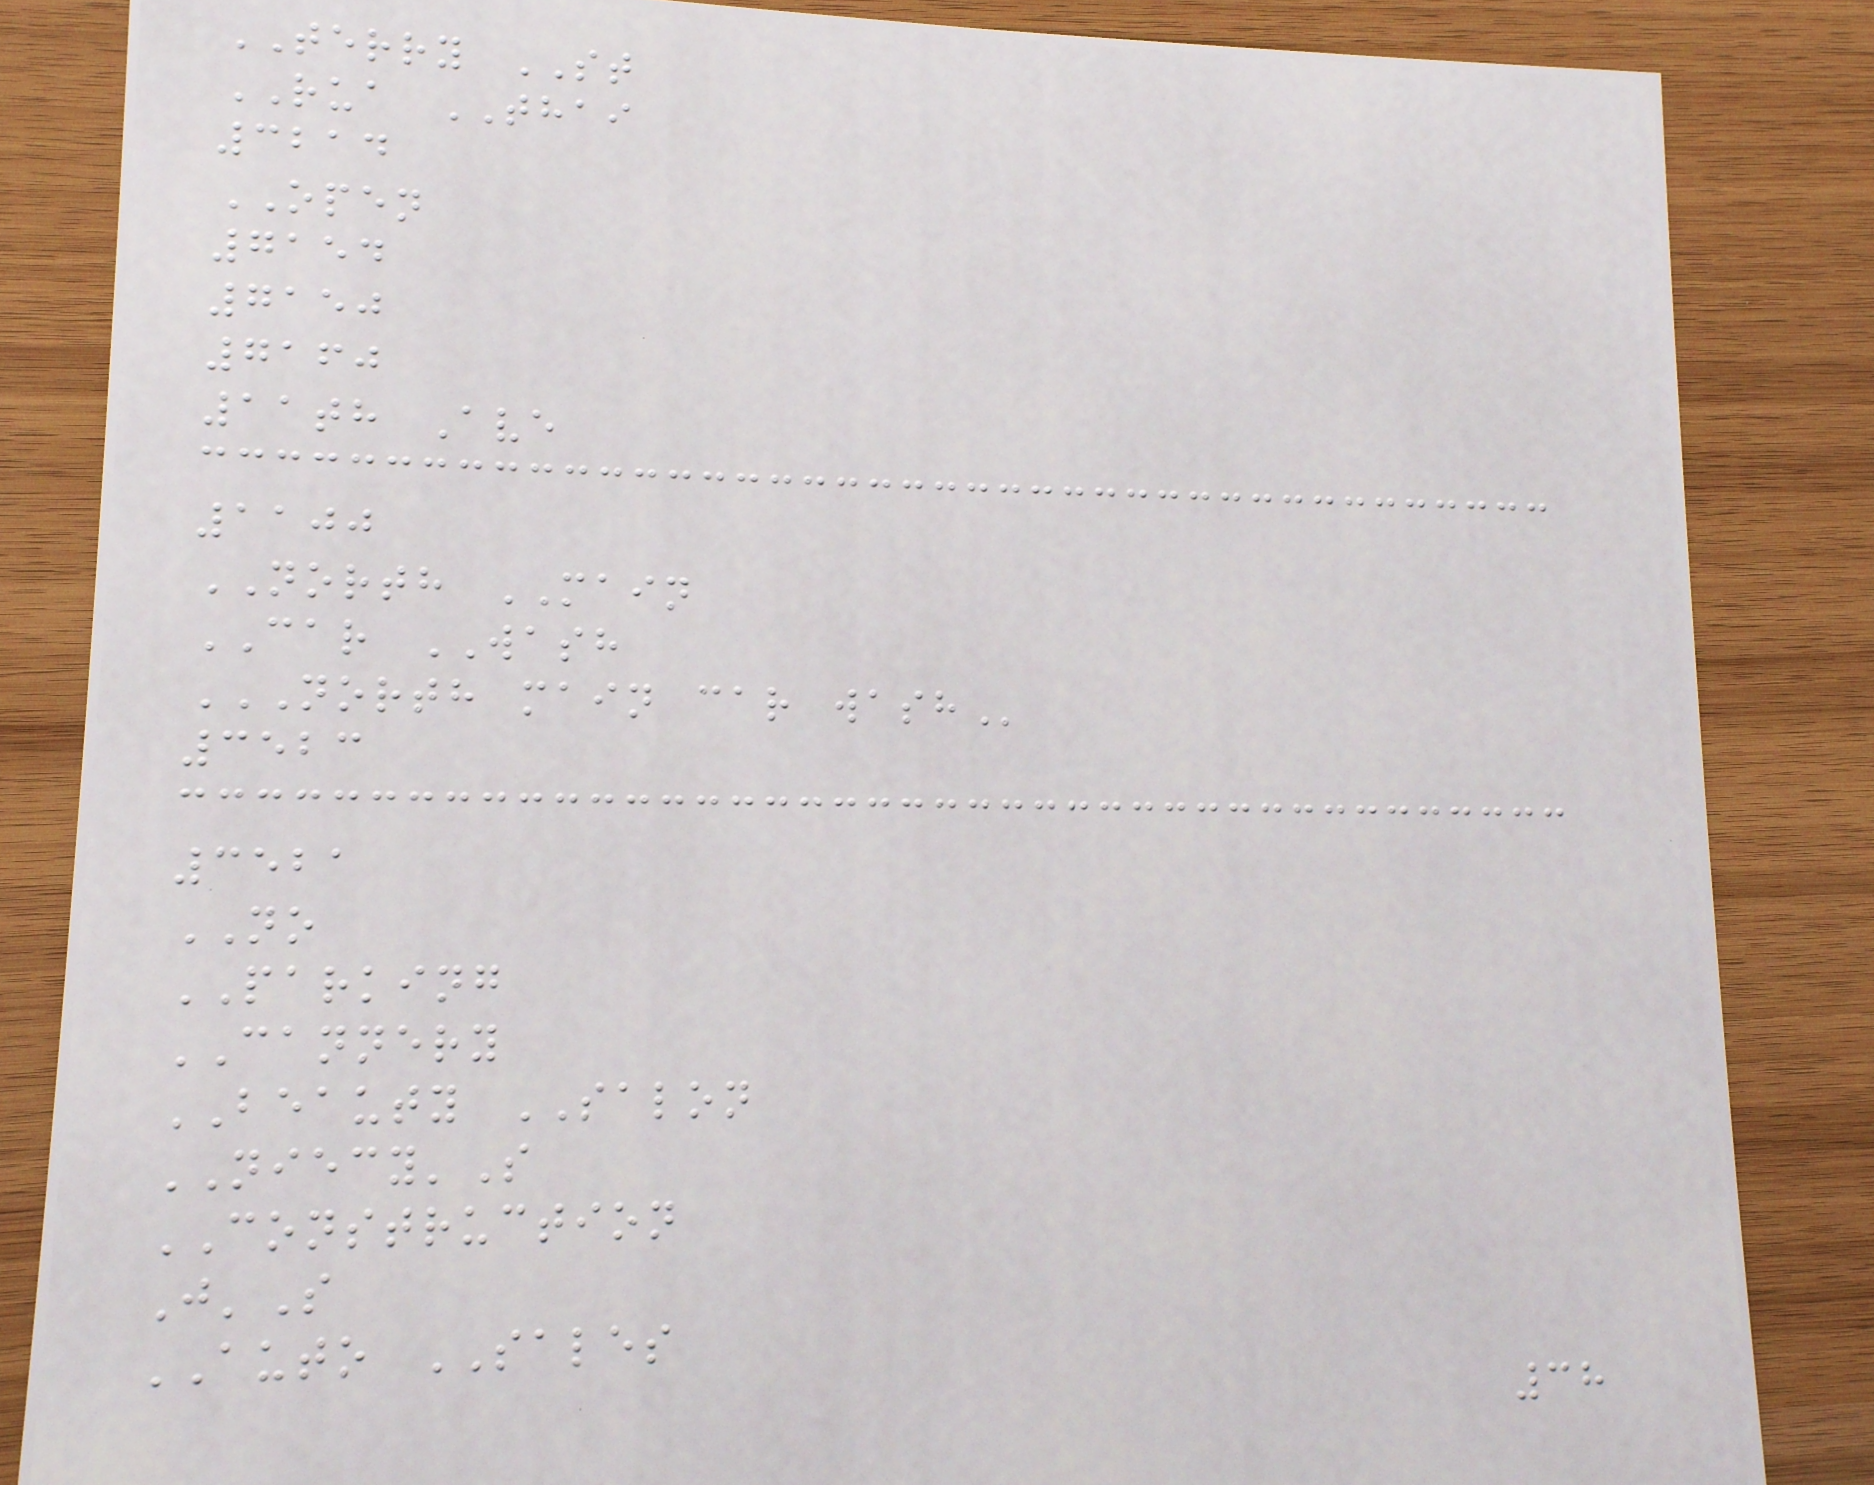TERRY ST
RUA THAI
3214
OPEN
7154
7150
7160
11th Ave
1100
NORTH MAIN
CAR WASH
NORTH MAIN CAR WASH
3523
3521
NO
PARKING
CANNERY
BEAUTY SALON
NIECY'S
CONSTRUCTION
J'S
AUTO SALES
38
